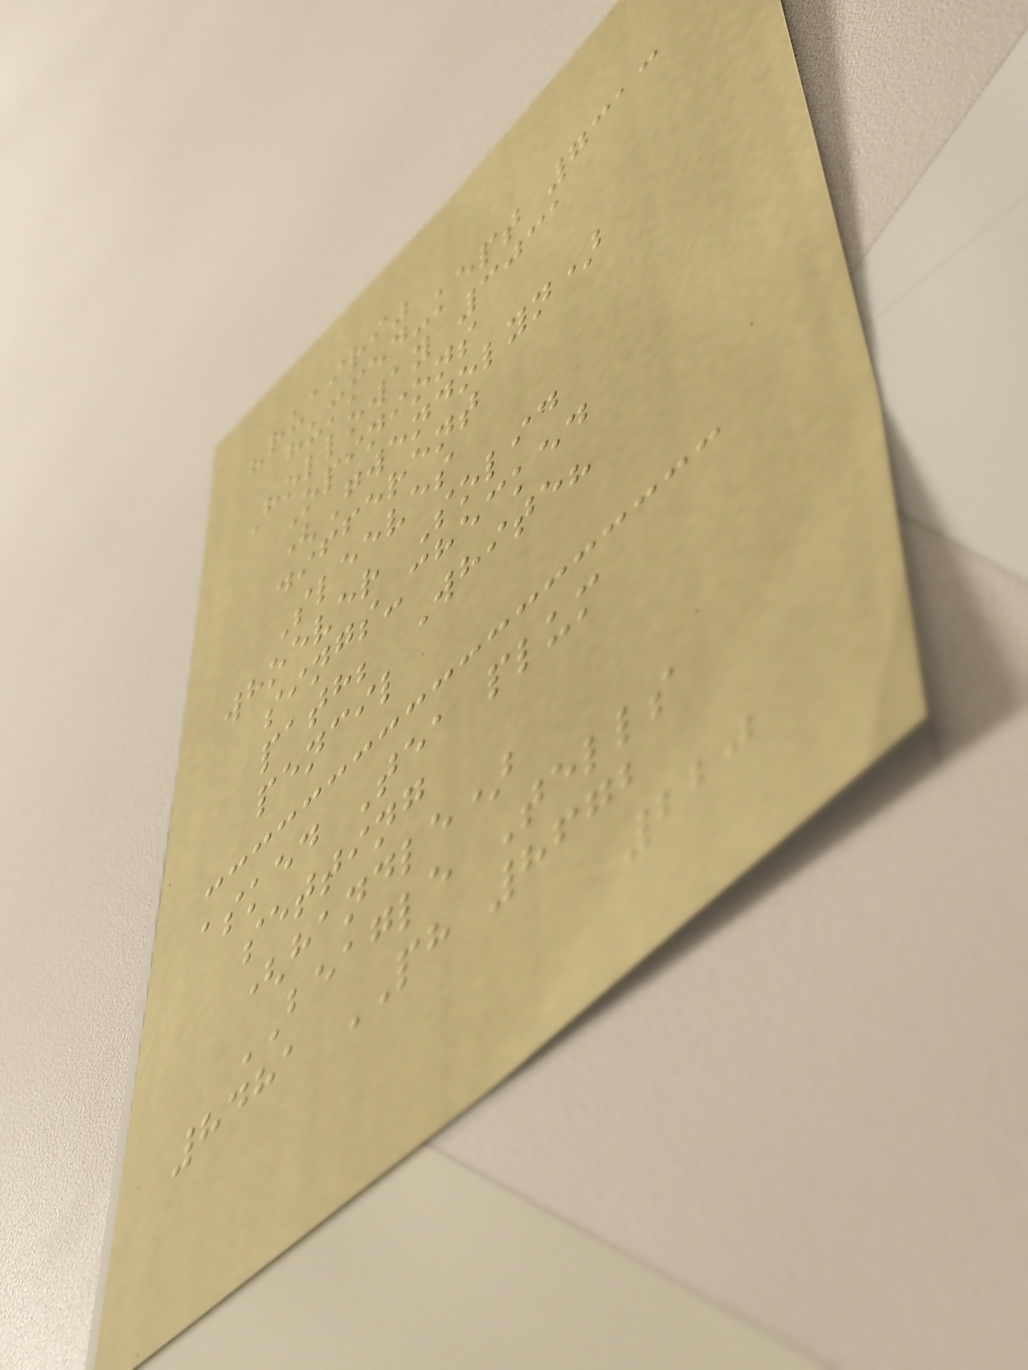"ruairi"
hummed-kept 7313
Holloway 3031
Opinions
(Gwendolyn)
different
Sleeves
whoever Solid
sings-checked
path; White?
pencil
asked Tea plum
setting
(handle)
BEAGLE Tells
8481 PH 8672
220
